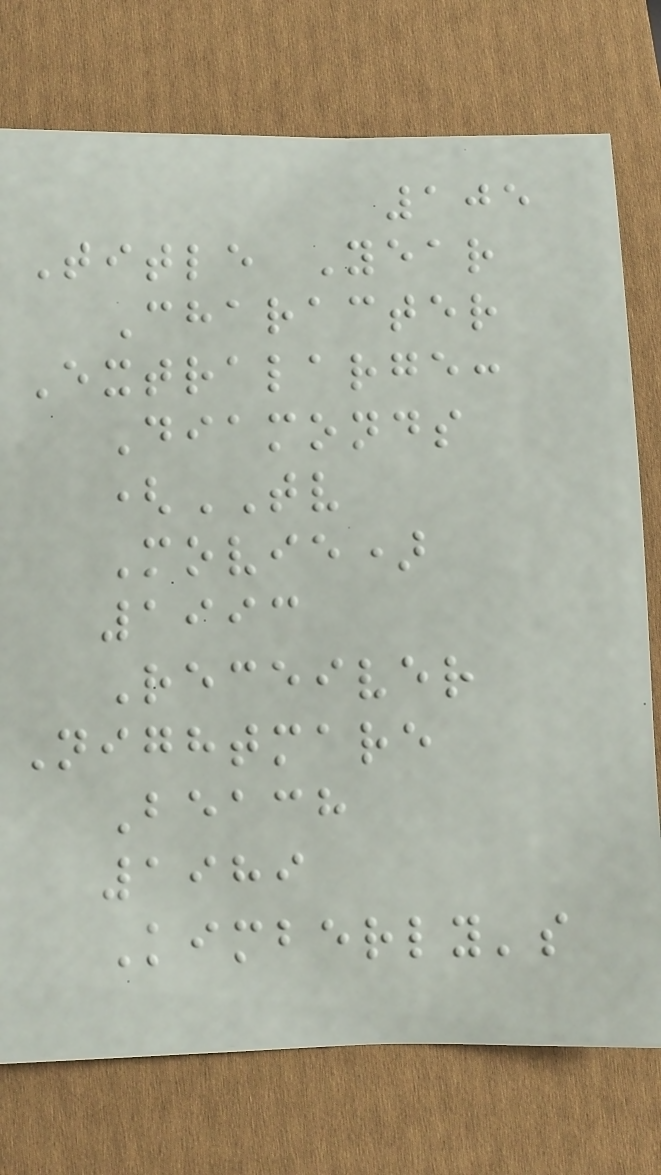105
Title Year
Character
Extralarge:
Diamonds
(TV
Movie)
1993
Receiver
Nightmare
Beach
1989
Kimberly's
